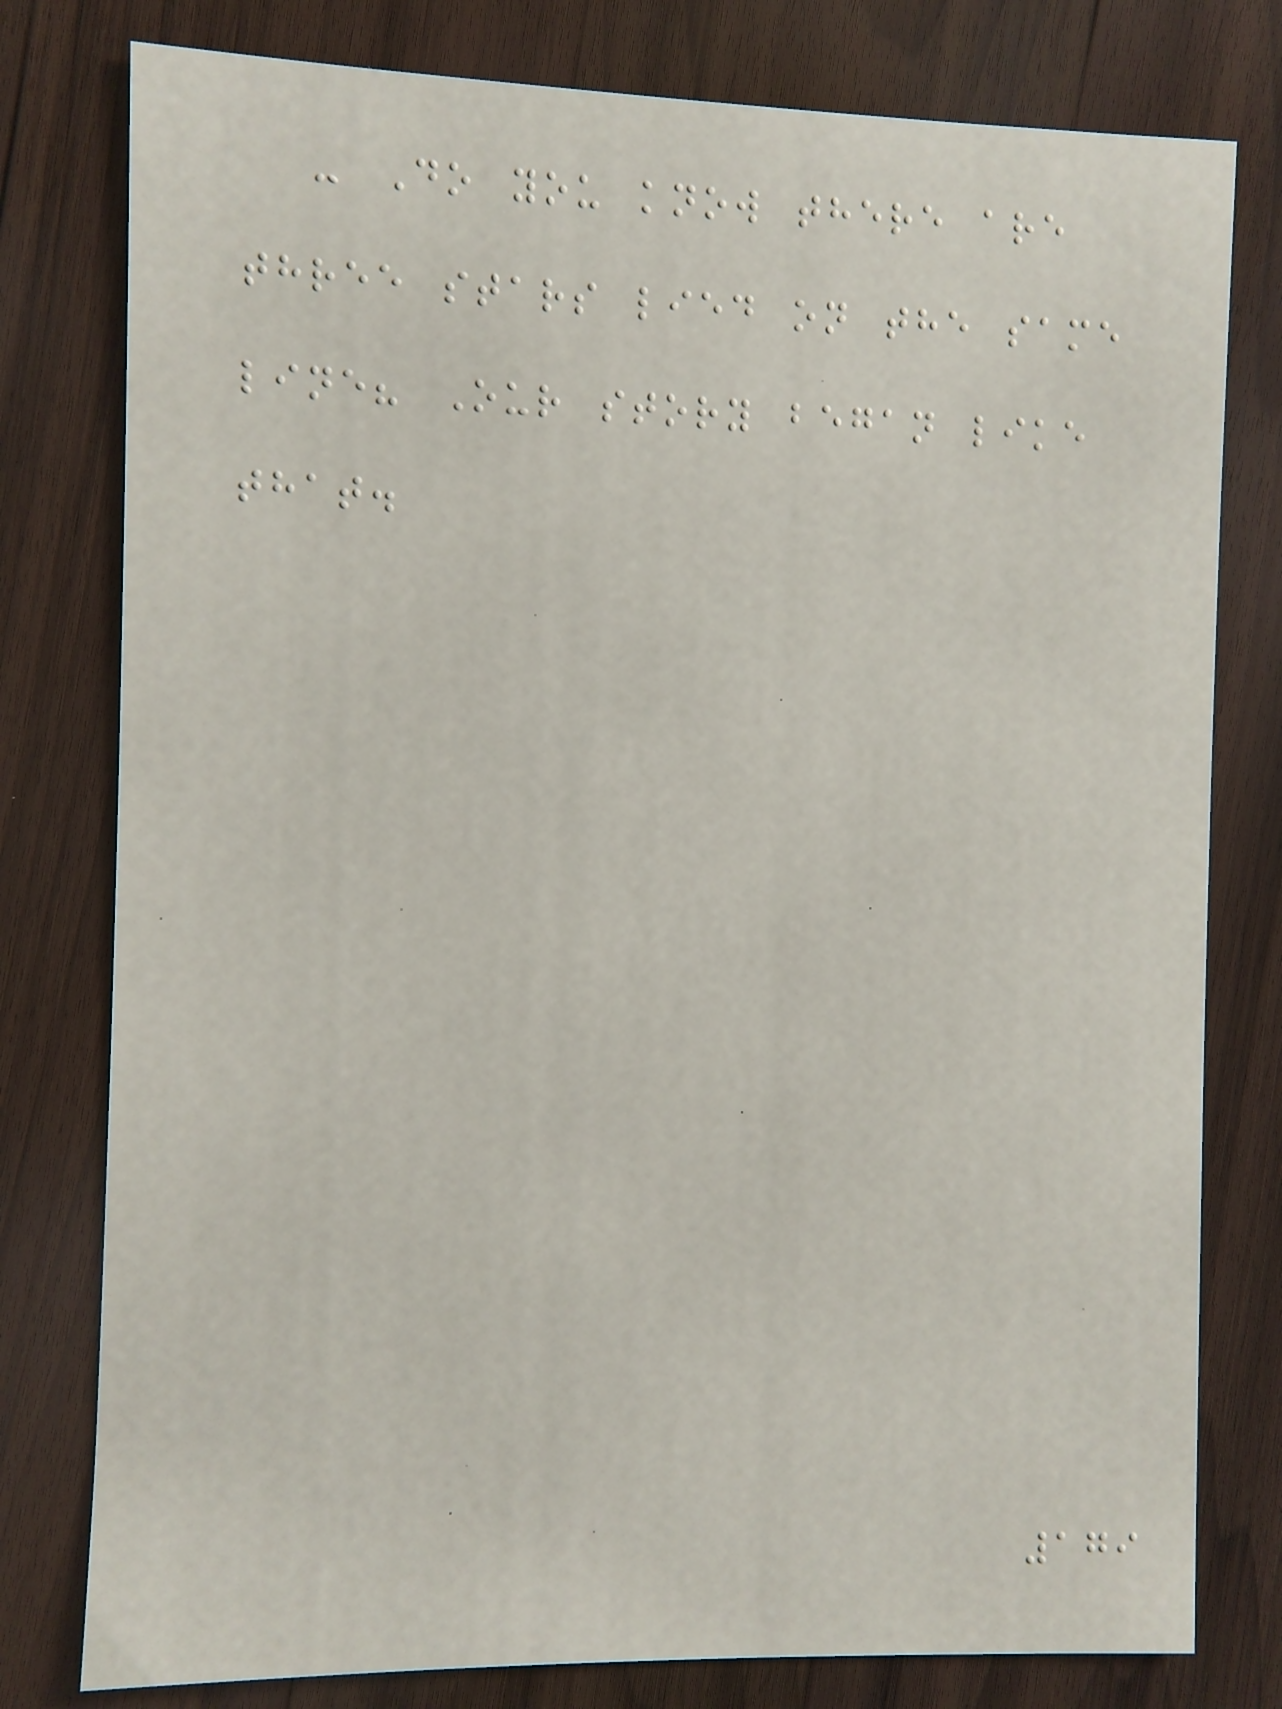- Do you know there are
three stars lied on the same
line? Our story began like
that.
179
